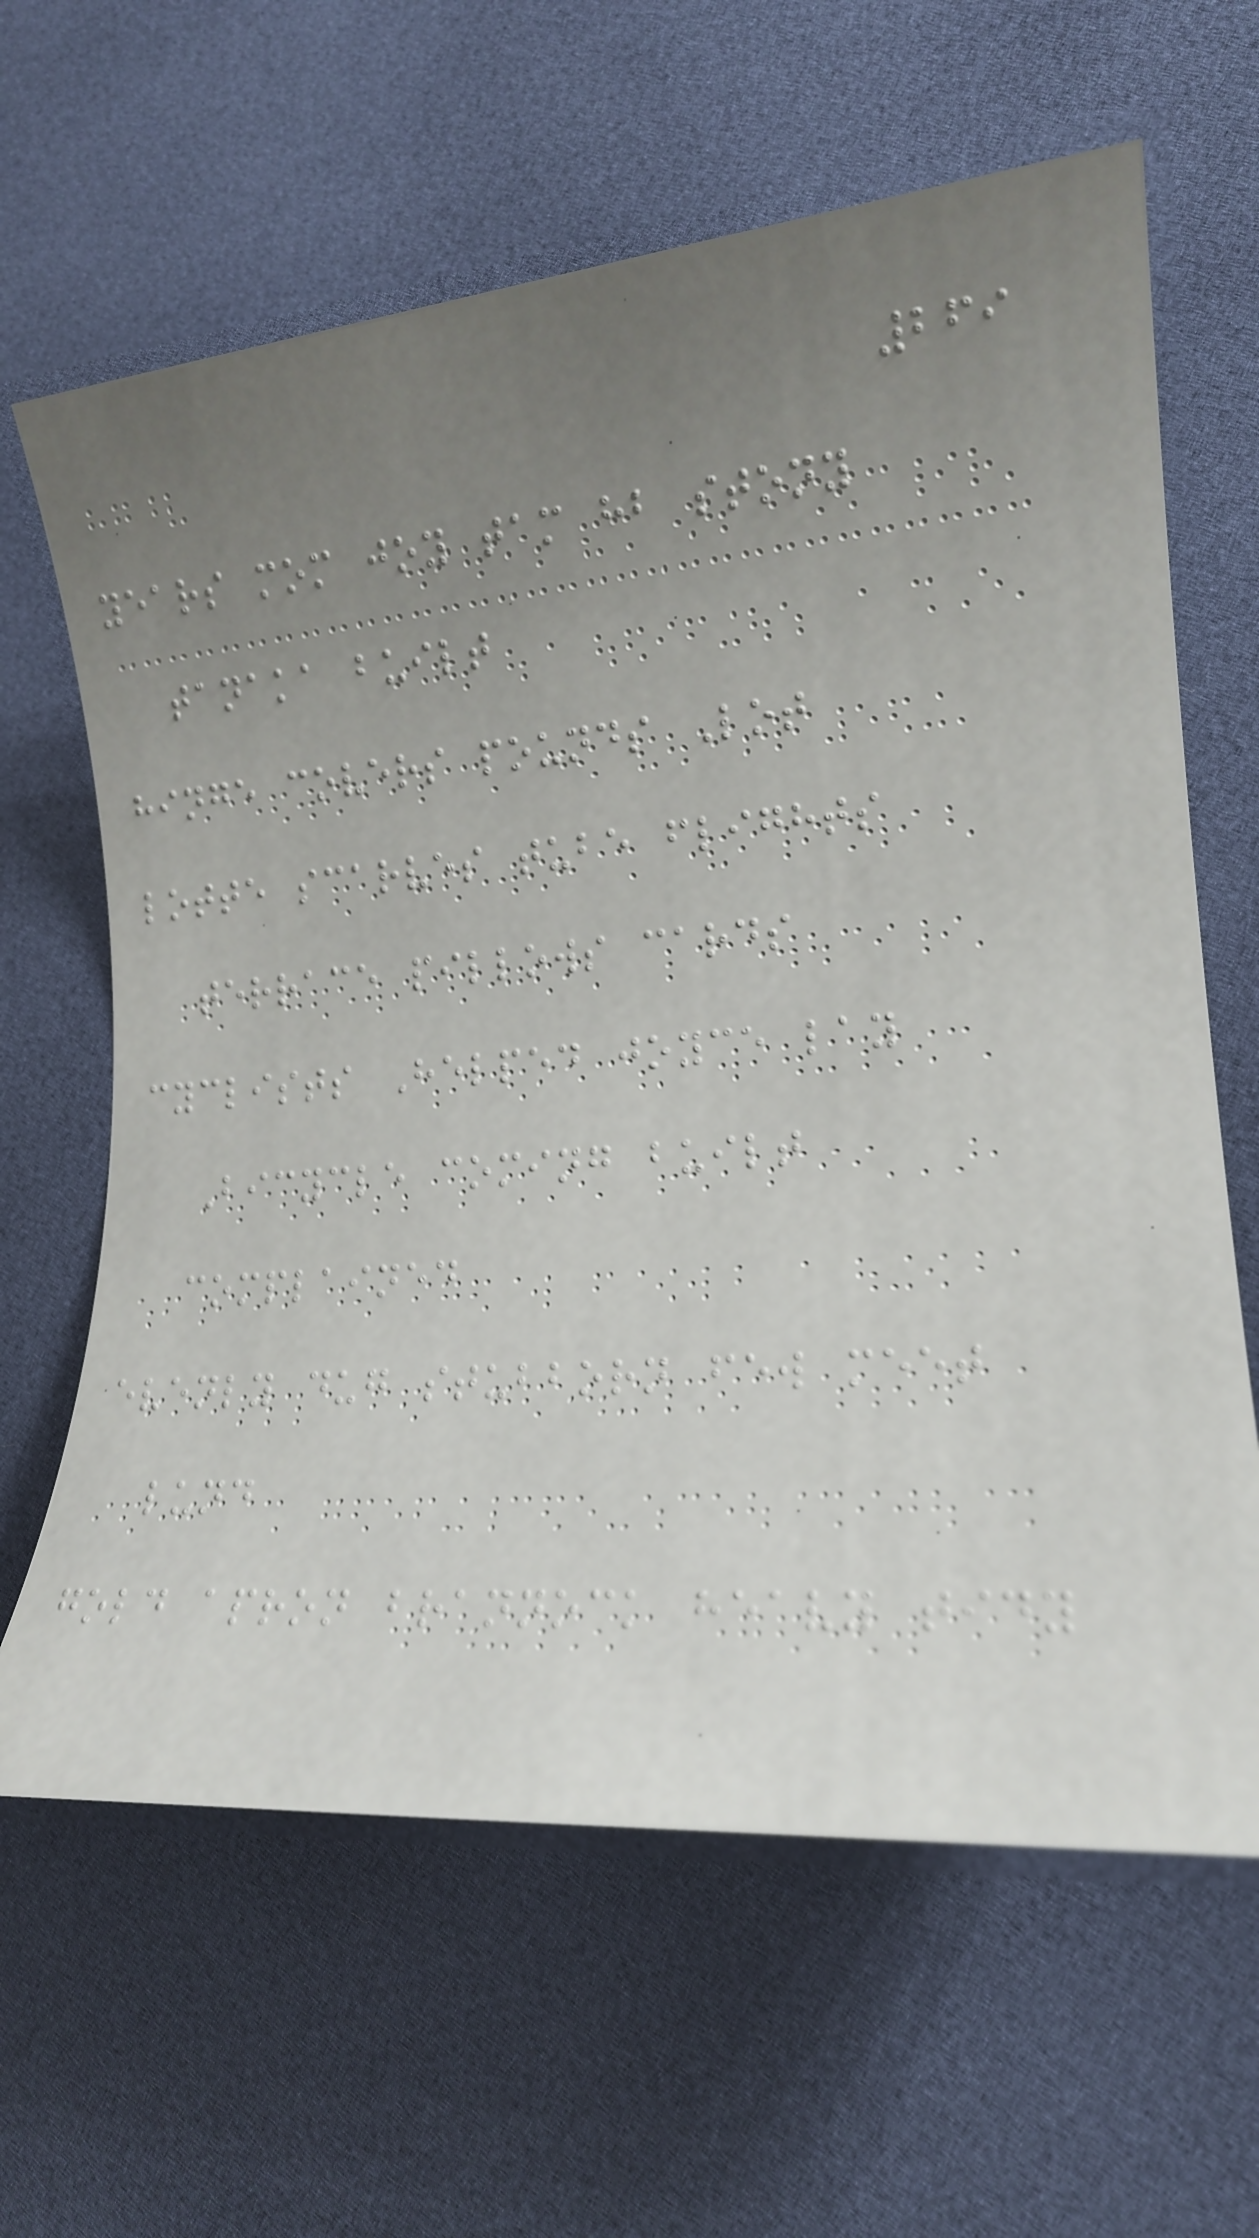269
years mom joy tam hb stony
tanaka built
hinge covers pounds Lot
lotte scarves tube flights
terrace pillows cards
cyclists Helped joyce lay
Bicycle coming built
complained
evenly dug stubborn few meet
lund
gold apron brannock heavy tidy
